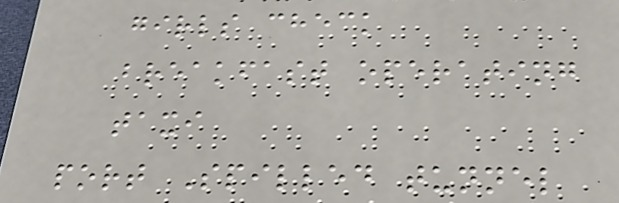girls check
breakfast operating
taxi
port Spilled tunnel
